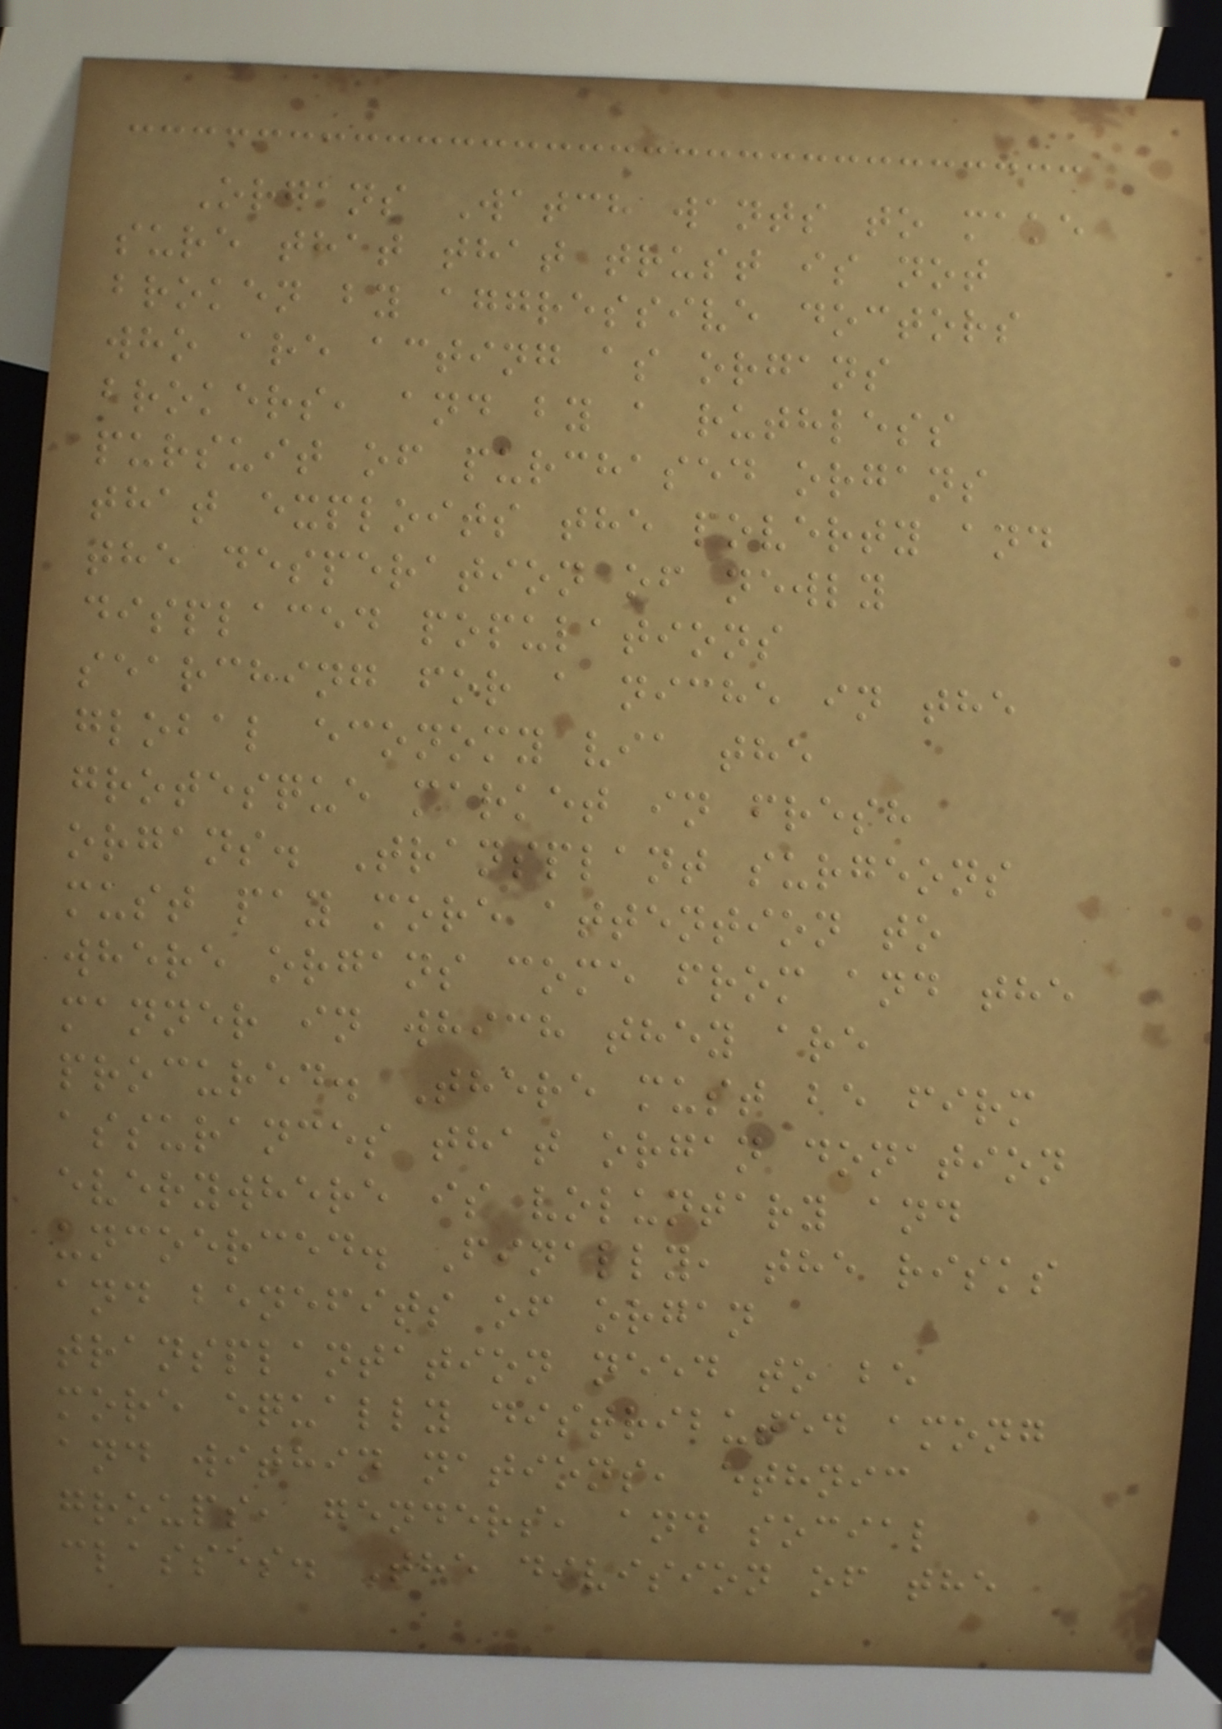Organs Watch wants to make
sure that that trust is not
broken by aggressive doctors
who are acting as organs
brokers, and by a ruthless
pursuit of purchased organs
that exploits the poverty and
the desperation of newly
displaced populations
searching for a niche in the
global economy via the
grotesque market in fresh
organs. Transplant surgeons
must pay more attention to
where organs come from and the
manner in which they are
procured. There must be firm
assurances that organ donation
everywhere is voluntary and
uncoerced. Finally, the risks
and benefits of organ
transplantation need to be
more equally distributed among
and within nations, ethnic
groups, genders, and social
classes. The division of the
